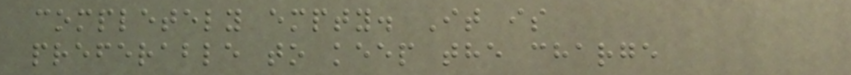completely empty. It is
preferable to keep the charge
